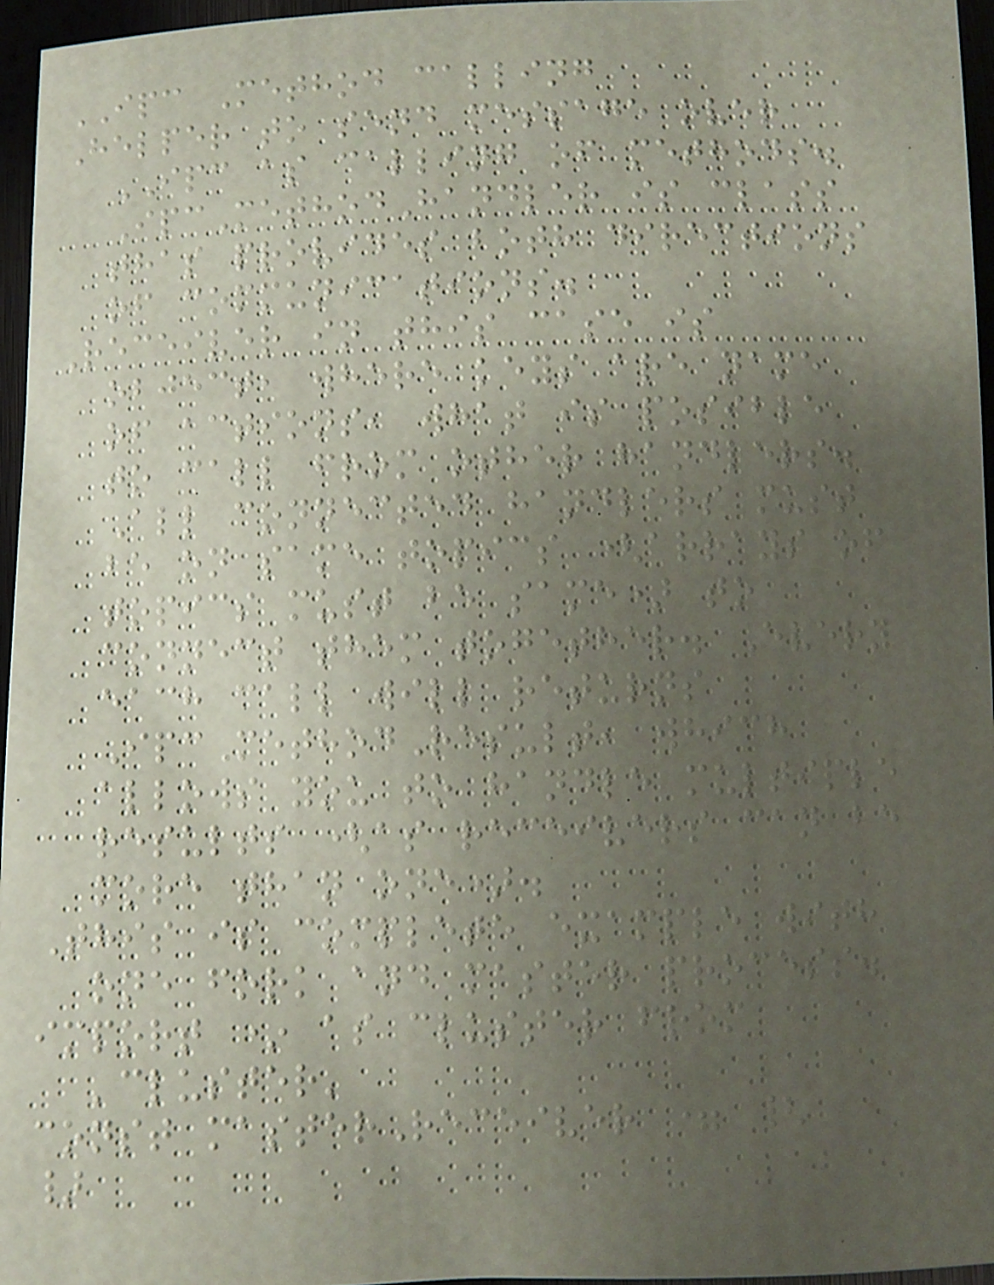IPC Method calling
Helper to send message over
IPC as calling of methods.
IpcMethodHandler is class
thas provides both directions
of communications.
Receiver in this case is
object, where keys are name
of actions, what is posible
to call from other handlers.
All connected handlers must
be on same topics (arrays of
topics must be same) to
connect them together. Every
each call will returns
IpcMethodResult, which
allows you to handle multiple
results (as receivers can be
more than one).
This is complete example with
one fork and master process.
import * as cluster from
'cluster'
const masterReceiver = {
}
